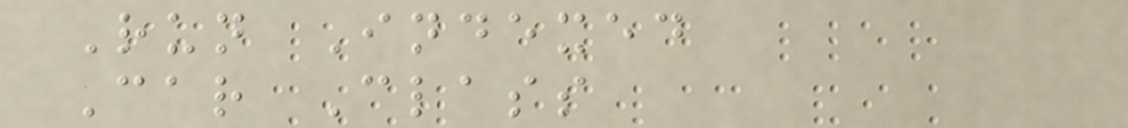Run Indexed
Car Class
